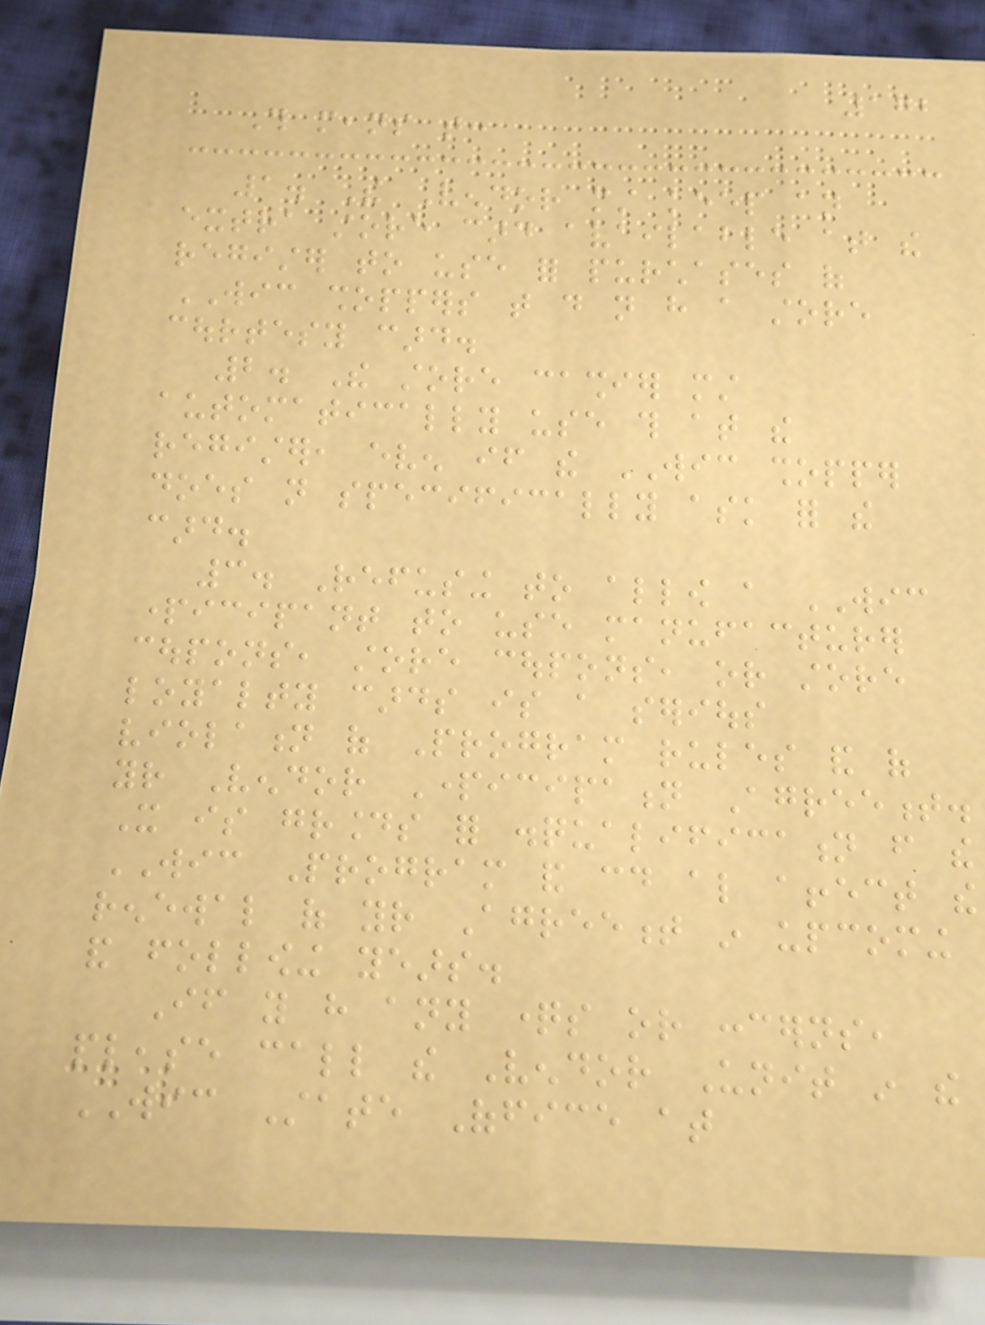172
This means that:
1. The Vendor must keep an
extra store card available at the
register to use for purchases of
WIC shoppers that do not have a store
courtesy card.
2. The store cashier must
automatically use this at the
register, even if the WIC shopper
does not specifically ask for the
card.
3. Refusing to allow a WIC
participant to use manufacturer
coupons, store coupons, or store
loyalty cards is a serious
violation of Program rules and of
your Vendor Participation Agreement.
It is grounds for disqualification from the
WIC Program and could also affect the
renewal of your Agreement in upcoming
and following years.
If you have any questions or concerns,
please call the Vendor Unit in the
WIC State Office at
